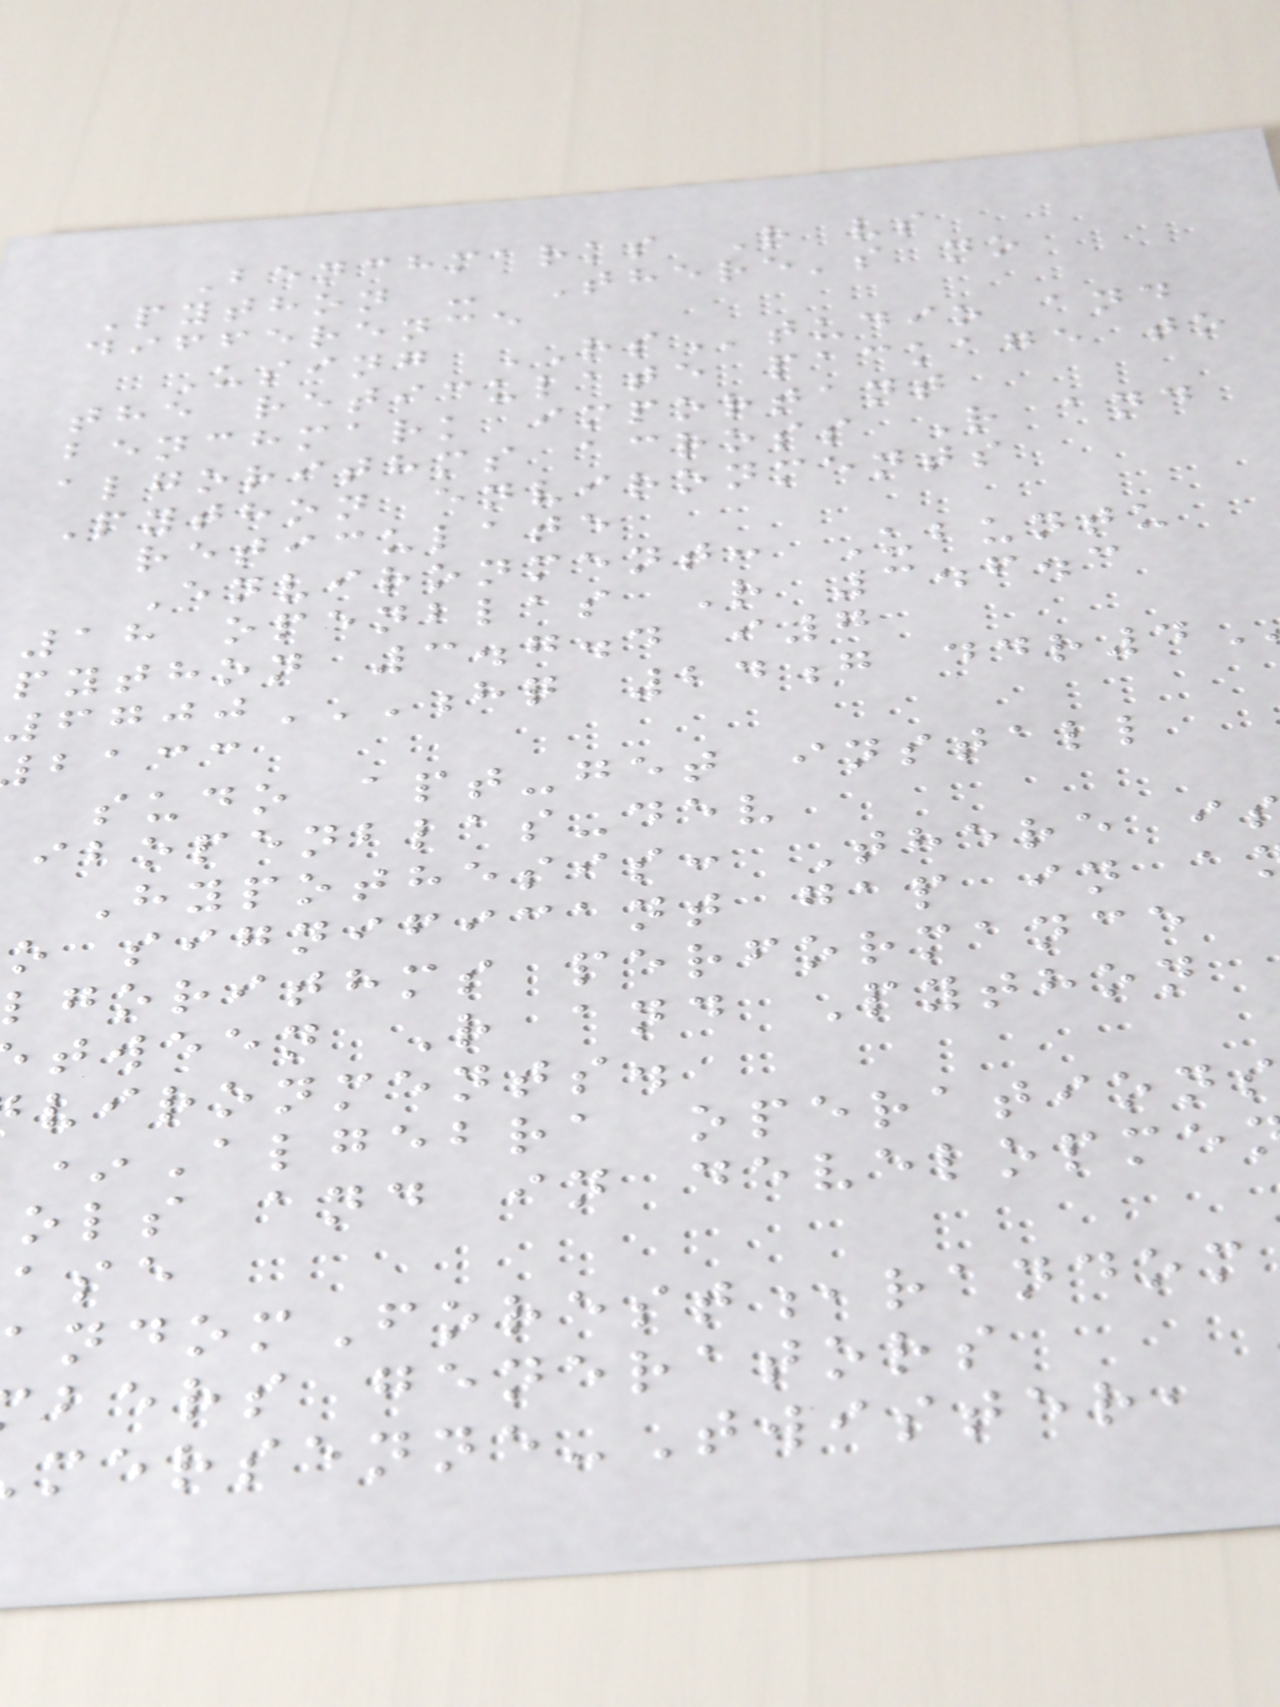Benchmarks R vs
Python - There's no
difference
Using RStudio and
the reticulate package to
benchmark important
algorithms across R and
Python environments
reticulate
Environment: Ubuntu
18 openblas R 3.6.3
python 3.7.4 i7
bacc
sudo apt-get install
ibopenblas-dev
Hypothesis: There i
o significant gap in a
lgorithms performance
tween R and Python
vironments.
*Algebra operations
ols and in developme
ndomForest,random
bers generators
ersenne-Twister,
